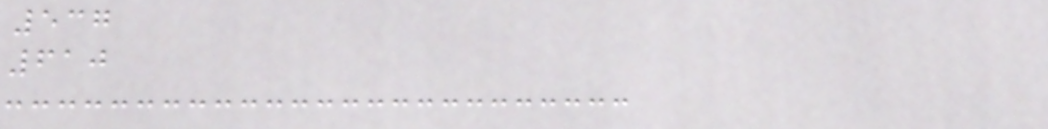537
610
